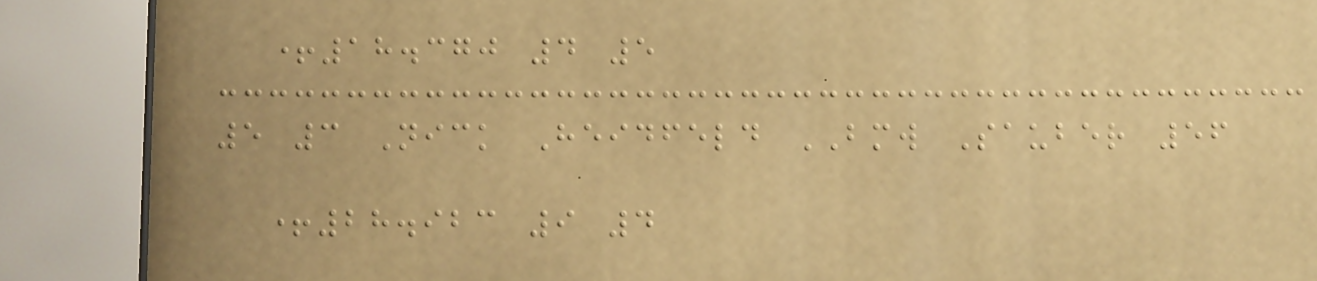+18.370 4 5
5 3 Nick Heidfeld BMW Sauber 56
+28.923 9 4
